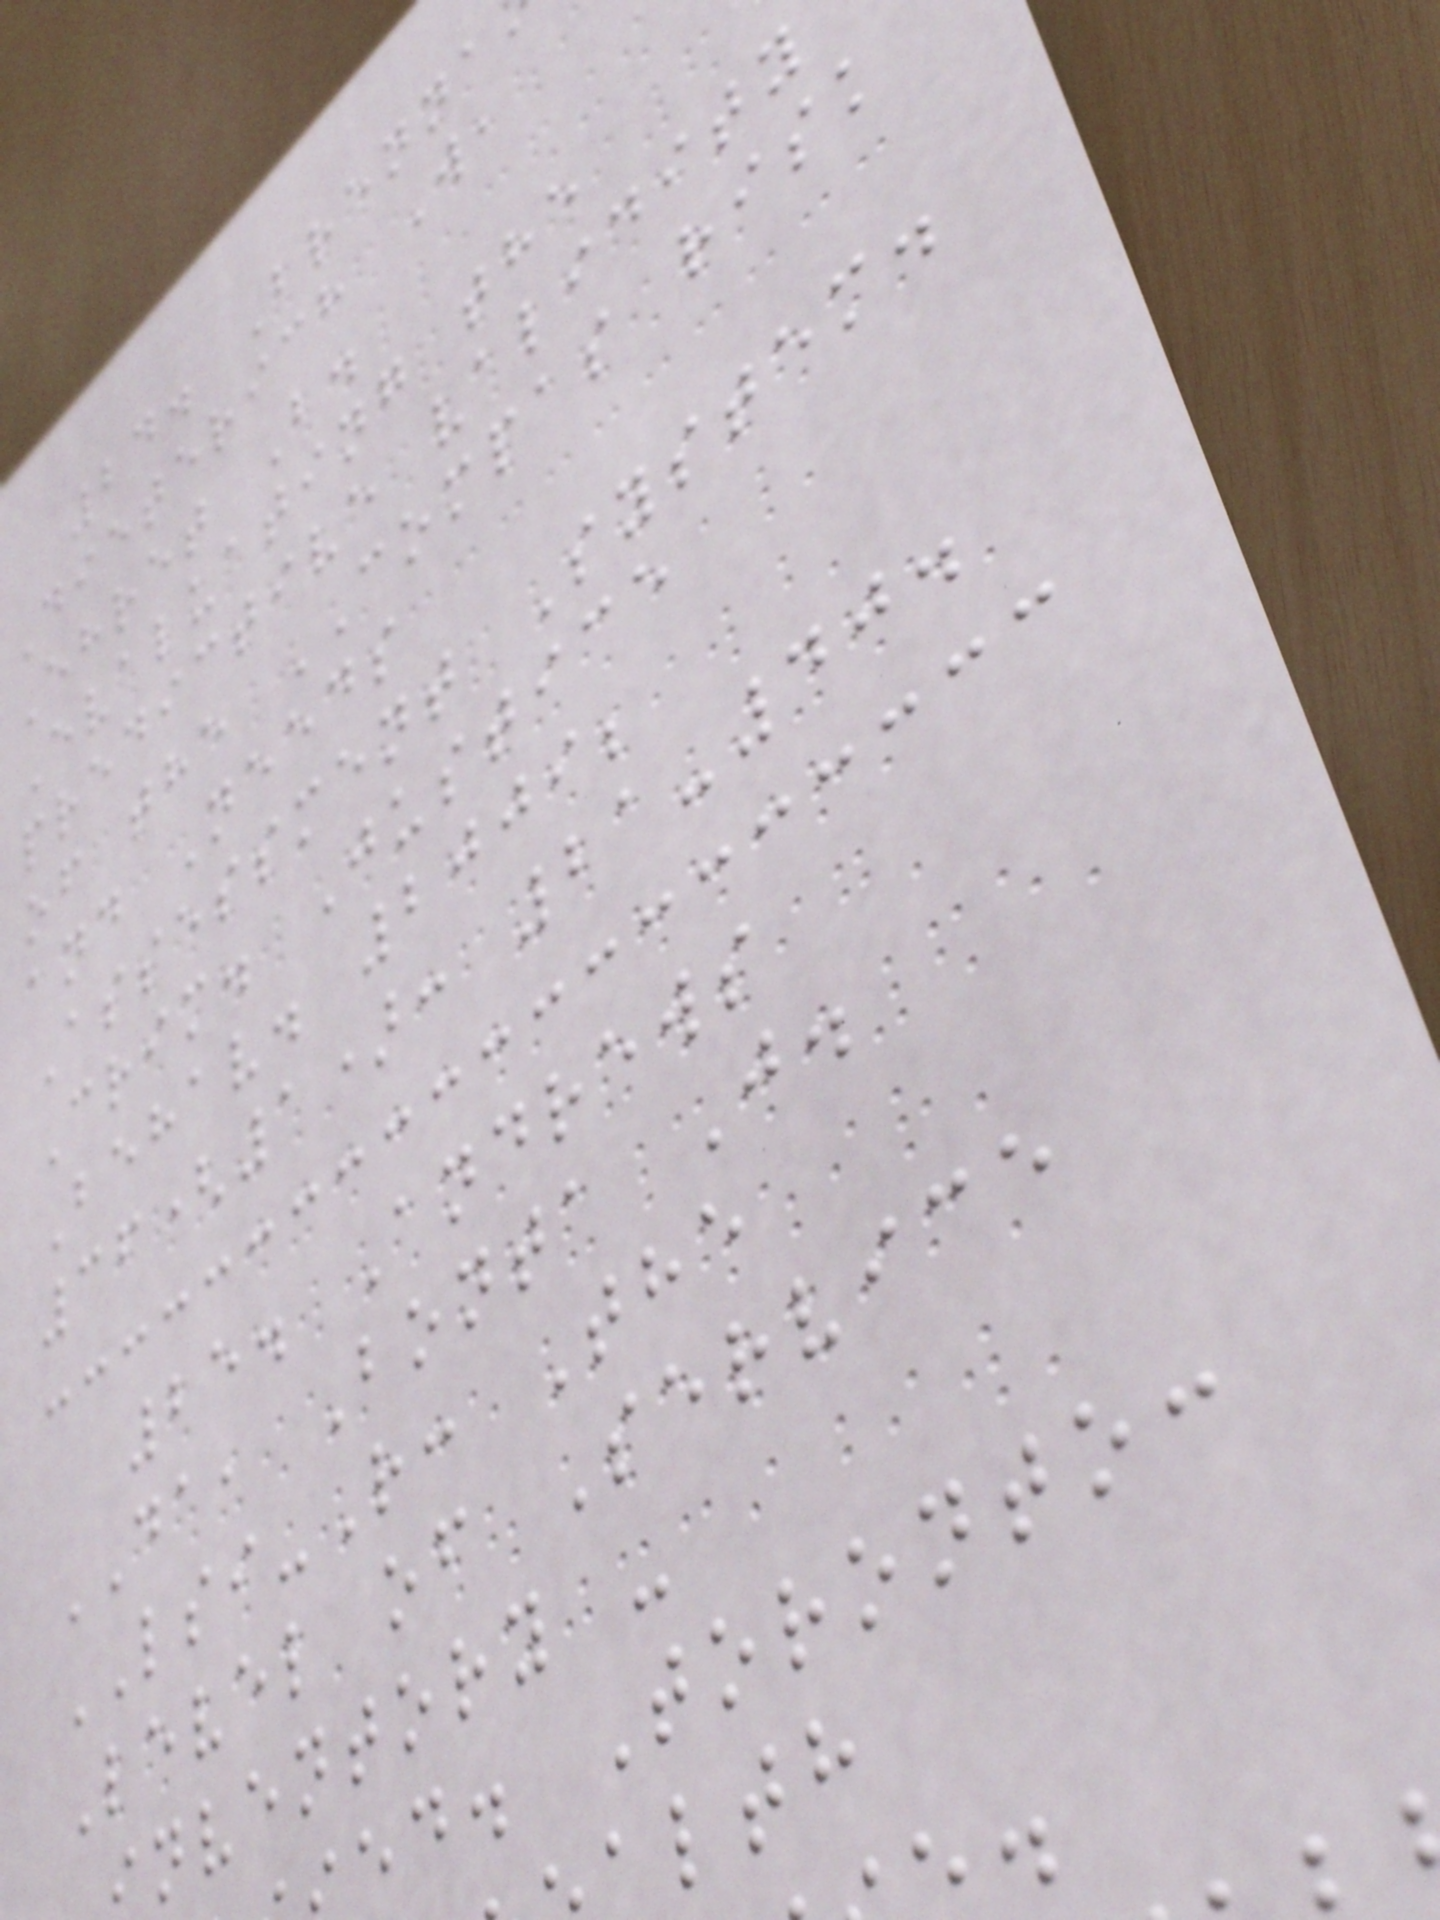24. Brenna
Dieterich W,
Ehret B.
Evaluating the
predictive validity
of the COMPAS risk
and Needs
Assessment System.
Crim. Justice
Behav. 2009;
36(1): 21-40.
25. Andrews
DA, Bonta J.
LSI-R: The
Level of Service
nventory -
ed. Toronto:
alth
